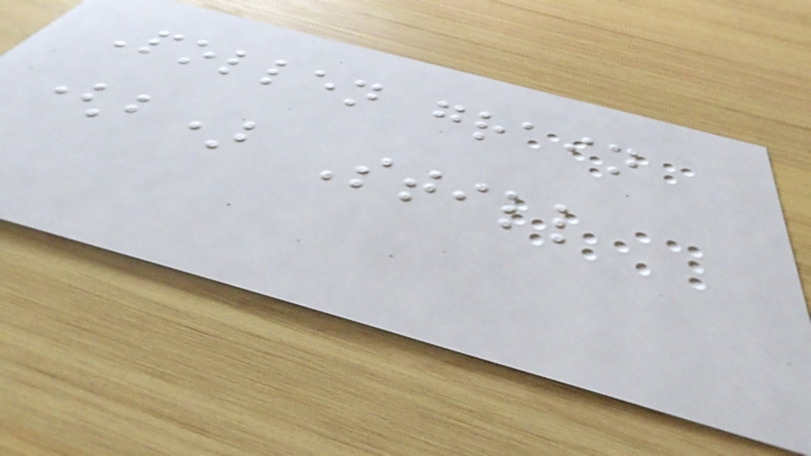Pollen grain
(b) Still
